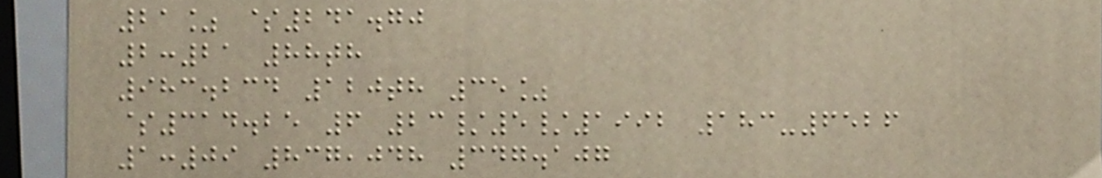21% $241.70
2:21 88th
983.234 120th 35%
$314.25 6 23/5/1992 183-6526
1:09 837,048 347.107
